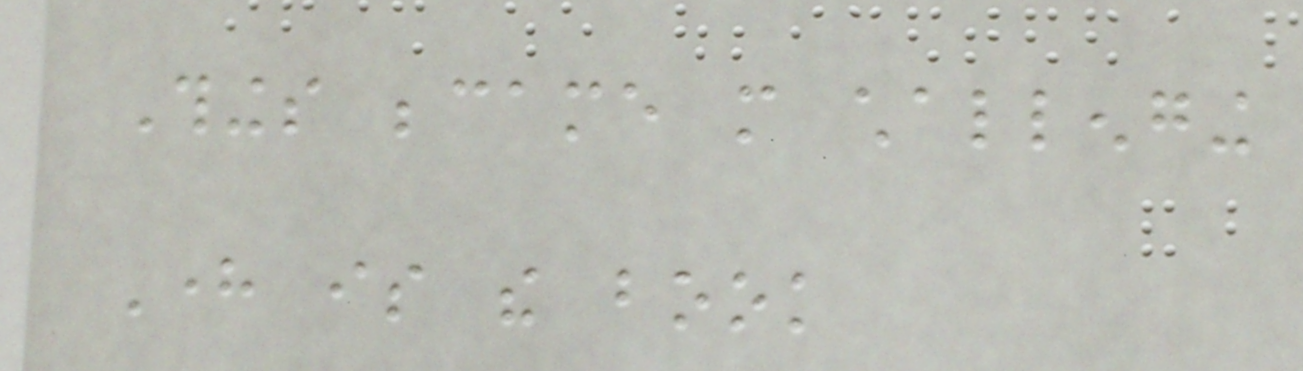Things became more challenging
Here is the book
